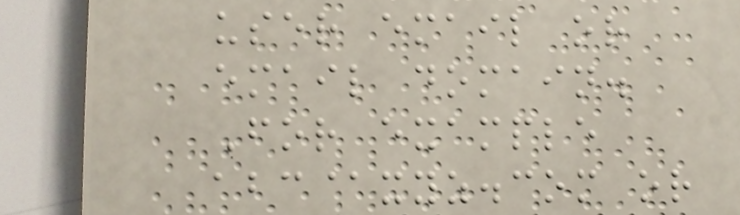user email or
email domain.
For example
abc@xyz.com or
